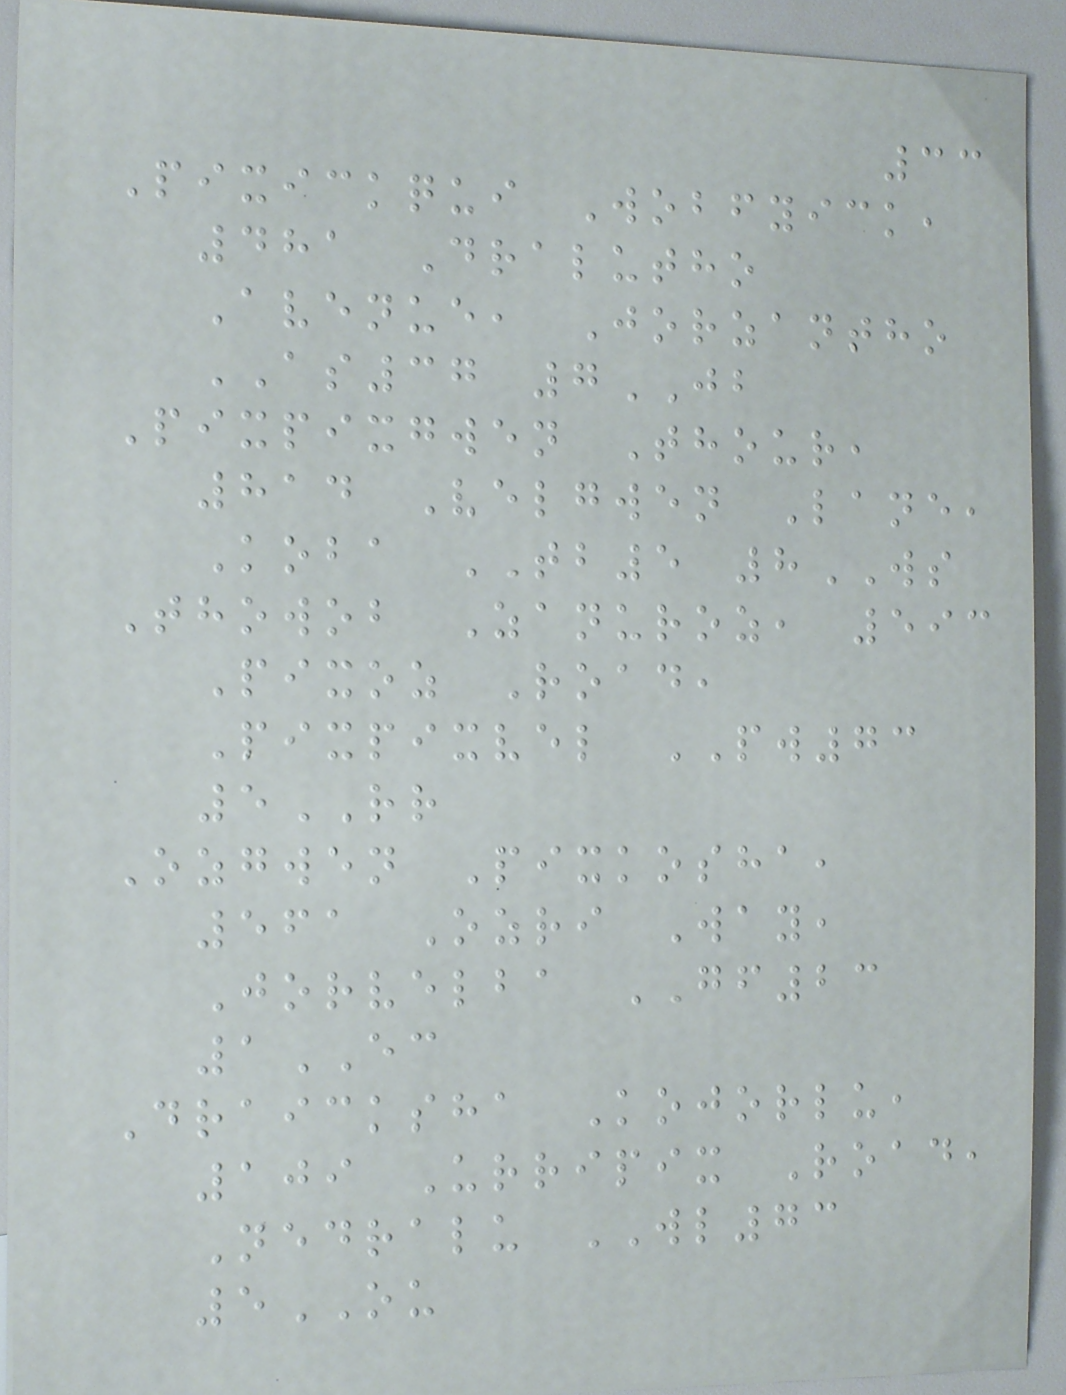33
Pixickqui Wobfyick,
481 Dralutho
Avenue, Jorzantho
AS37 7JB
Pixpixgwen Thour,
814 Velgwen Lane,
Koba TB5 8WS
Thowob Zanuroz, 593
Pixoz Road,
Pixpixvel PW73
5RR
Ozgwen Pixkosha,
561 Ozri Way,
Jorvelba GF23
1EC
Draicksha Kojorlu,
109 Urripix Road,
Nedralu WL73
5OU
